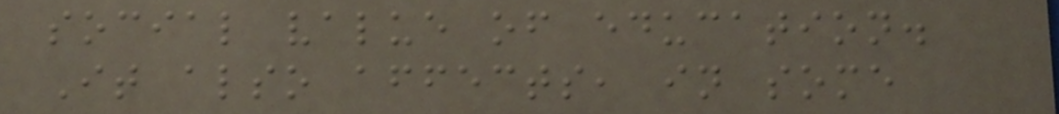social value of education.
It also affects, in some
